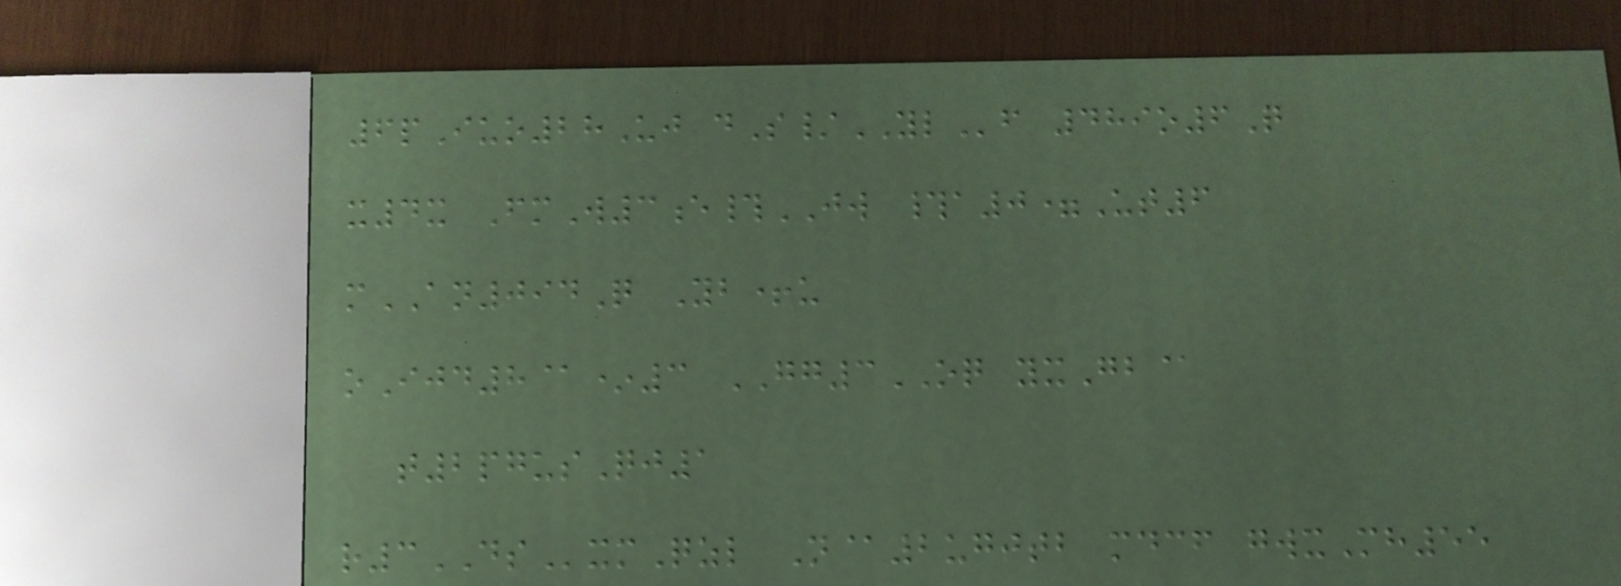6pIuo28Uj dS/YLf 489o6Q
x4x FmW3e#JW #a0=Ut6
mAN094Q Yb+u
oIjd8@*3 GG3OQ yxGb@
t2pgusQj1
r3DSxmQzl N@2ugjtb mdcf gwxMh55
